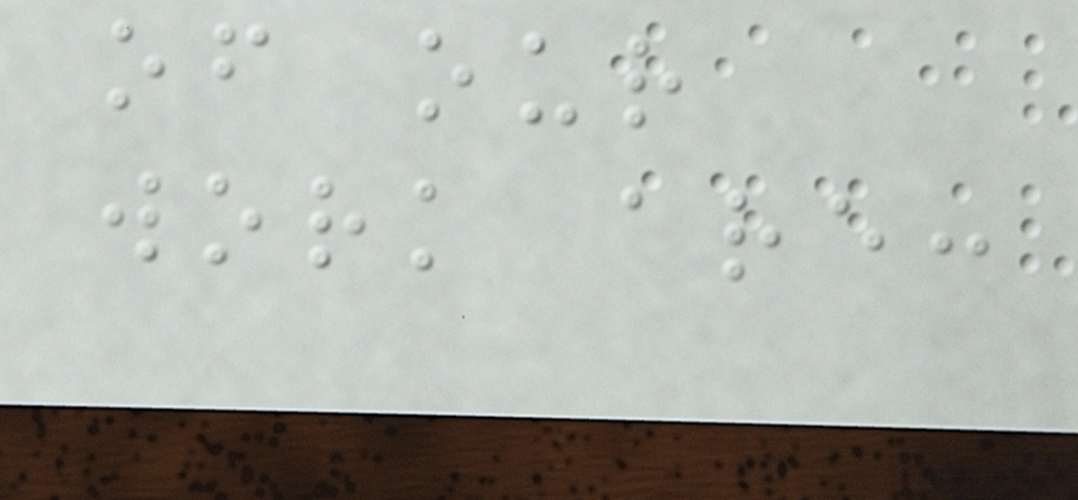of our
work are:
